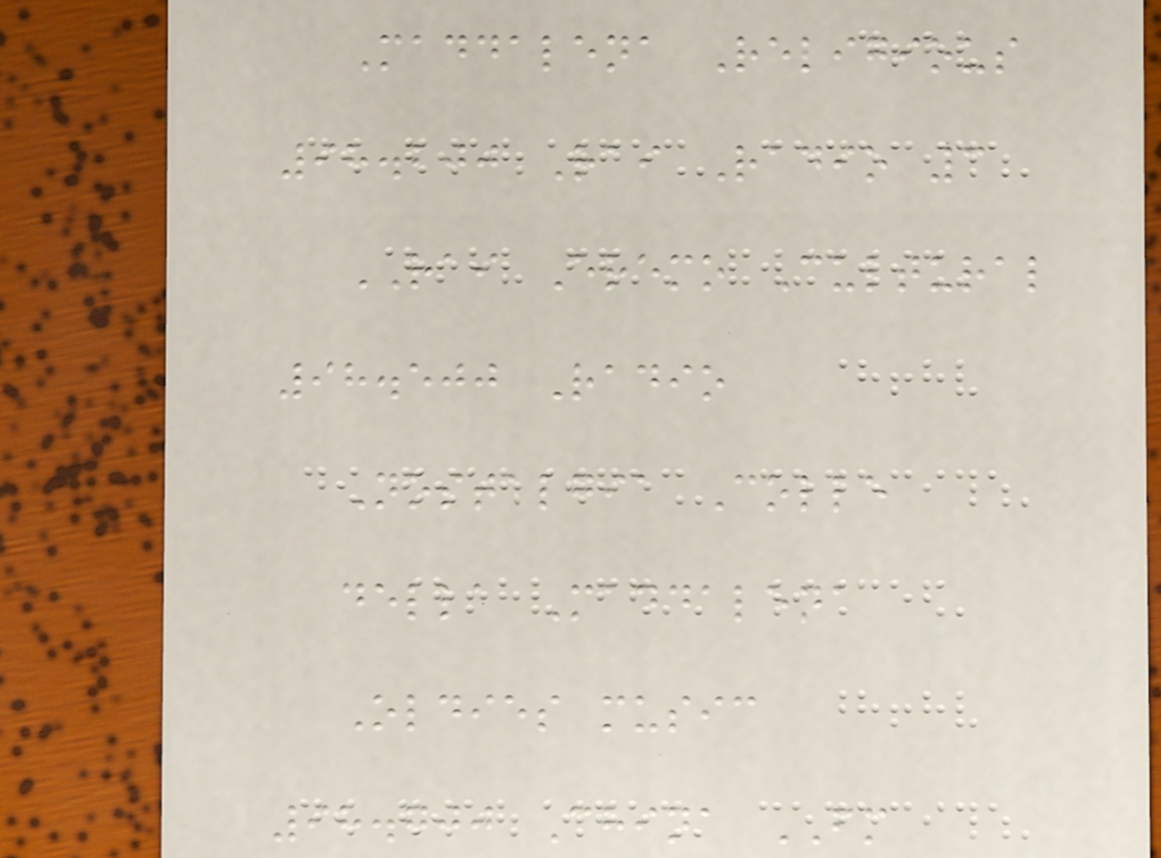Maddalena Religious
98.200 Rai Radio 3
RAI Eremo Cultural
98.500 Radio
Nostalgia Colle
della Maddalena
Oldies music
98.700 China FM
